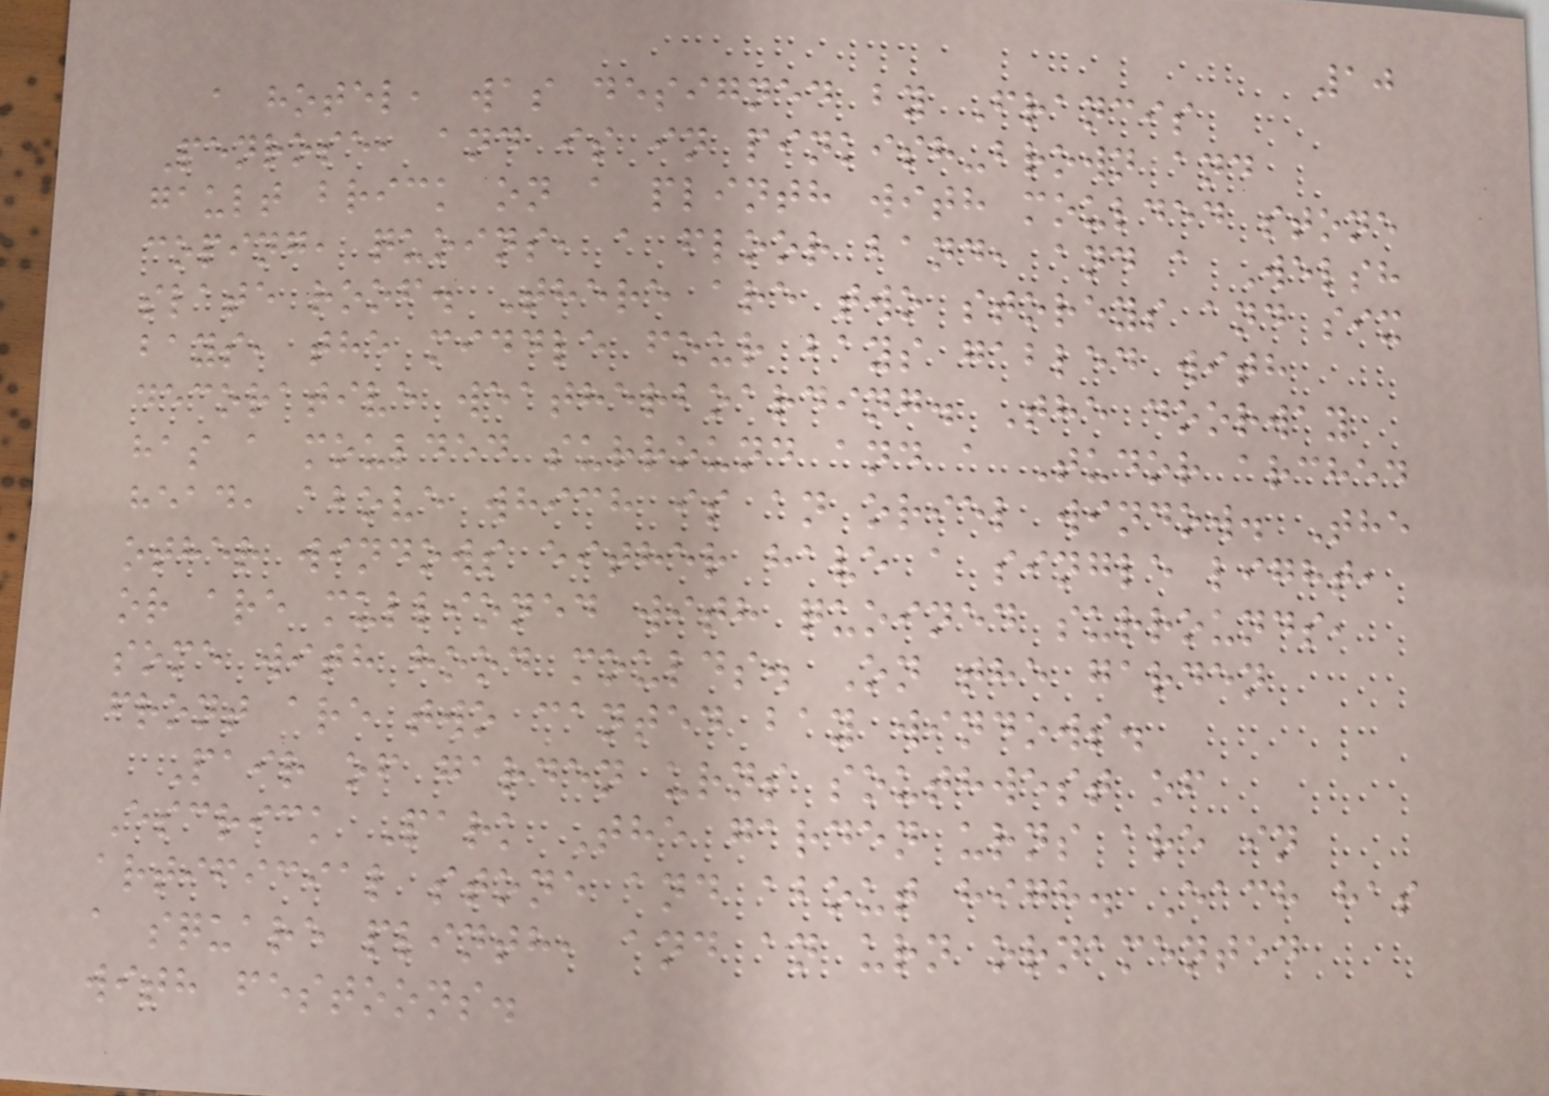10
a hotel, was designed by Francis
Penrose, and is in pinkish-brown and
gault brick on a plinth with moulded stone
coping, quoins, a floor band, and a Welsh
slate roof. There are two storeys and six
bays, the middle four bays gabled with
decorative weatherboarding. The doorway
has a moulded surround and a Tudor arched
head, above which is an oriel window. The
other windows either have a single light,
or are mullioned with quoined surrounds,
some with hood moulds. On the garden
front are two canted bay windows.
Pair of garden urns southwest of
Escrick Park The garden urns are in
artificial stone and about high. Each has
a square plinth, and an urn ornamented
with festoons.
